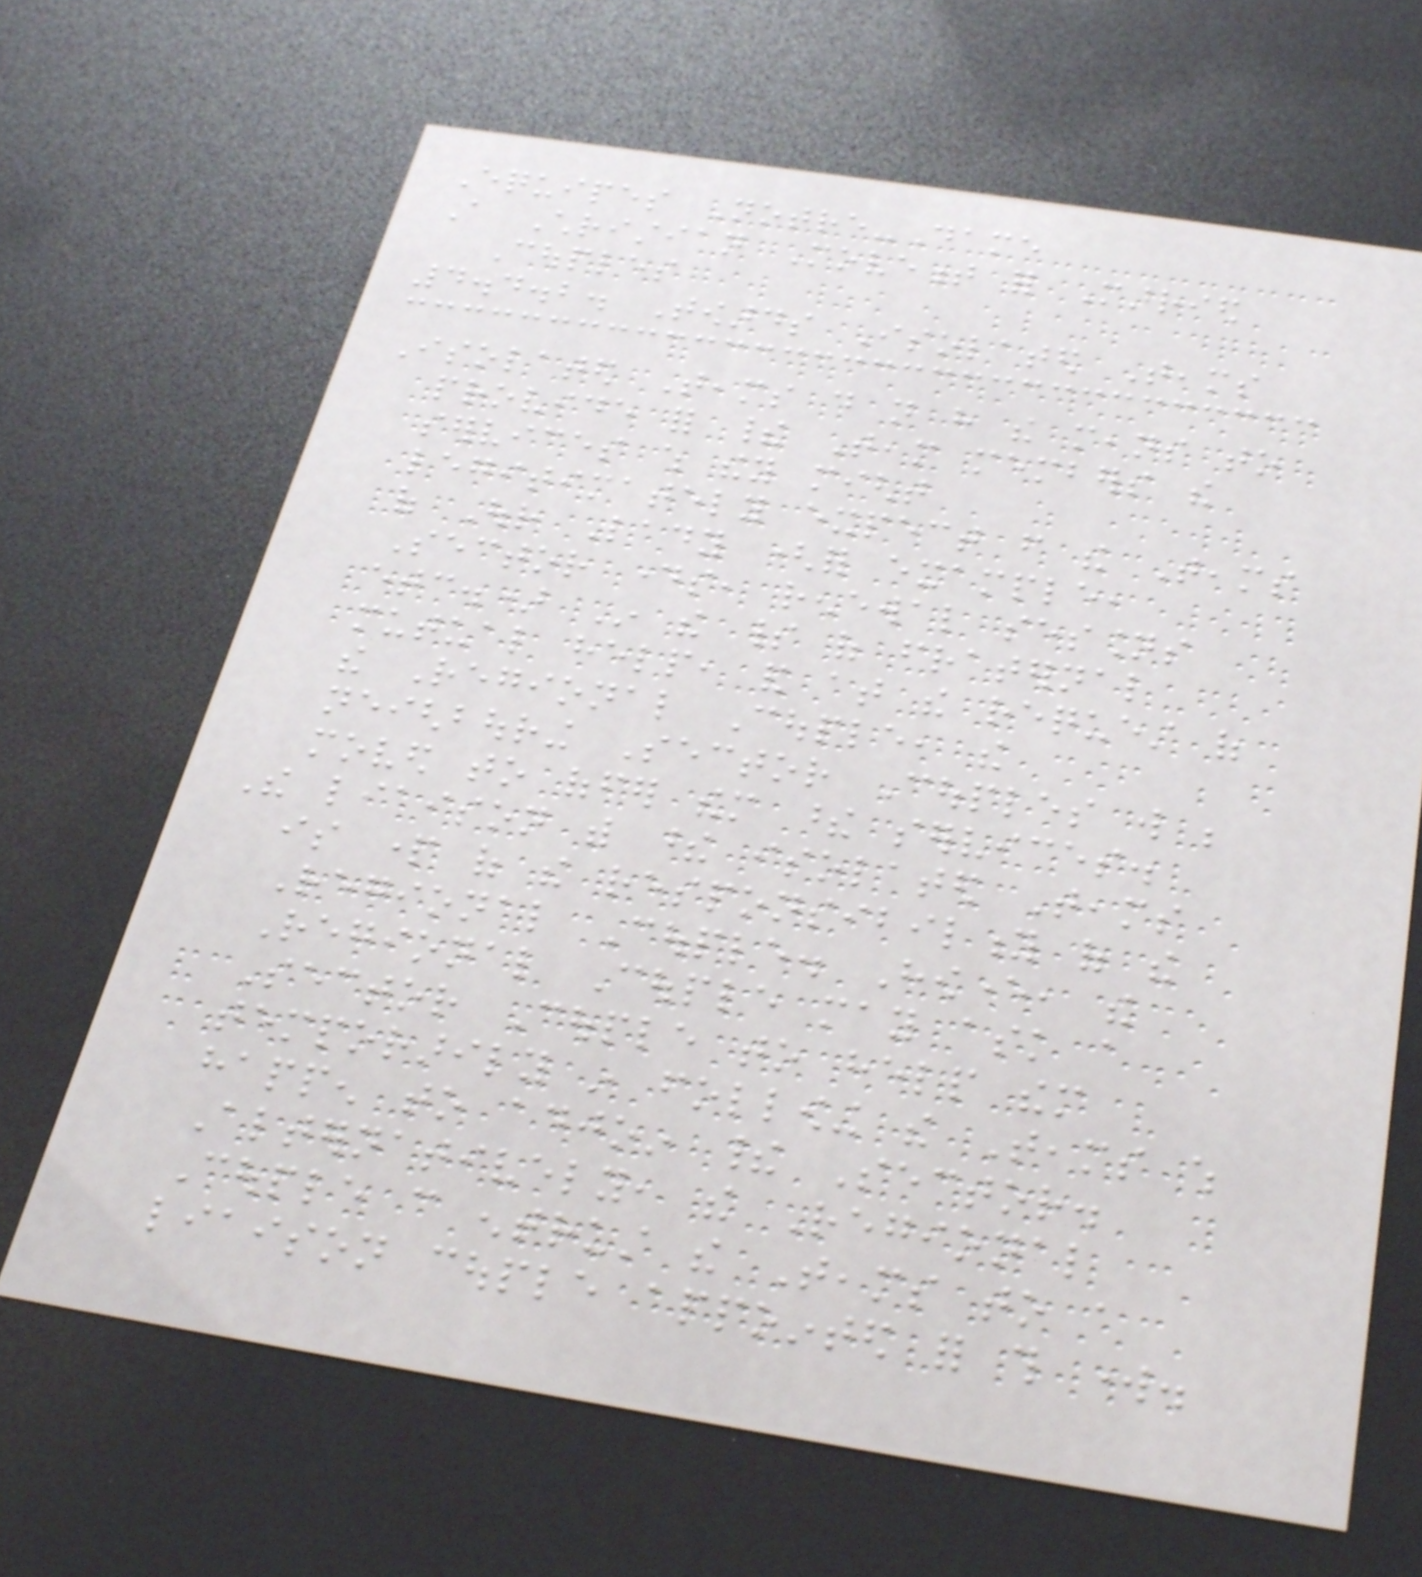Equipes Notre-Dame
A Christian Movement for Married
Couples
4.4.2. Towards Isolated Teams
Isolated Teams do not have the means to
provide for their Team members the
services which they might
legitimately expect from the Teams
of Our Lady (for example,
Sector days, renewal sessions
etc.) In the spirit of fraternal
mutual help, and at the request of
the Regional Couple, the
neighbouring Sector Couples will be
moved to offer them these services.
The liaison with these isolated Teams
is part of the responsibility of the
Regional Couple. However, the
Regional Couple may ask a
Sector Couple to help them
temporarily in following the Teams which
happen to adjoin their Sector.
Alternatively, the Regional
Couple can entrust the Teams to a
liaison couple appointed for this work.
